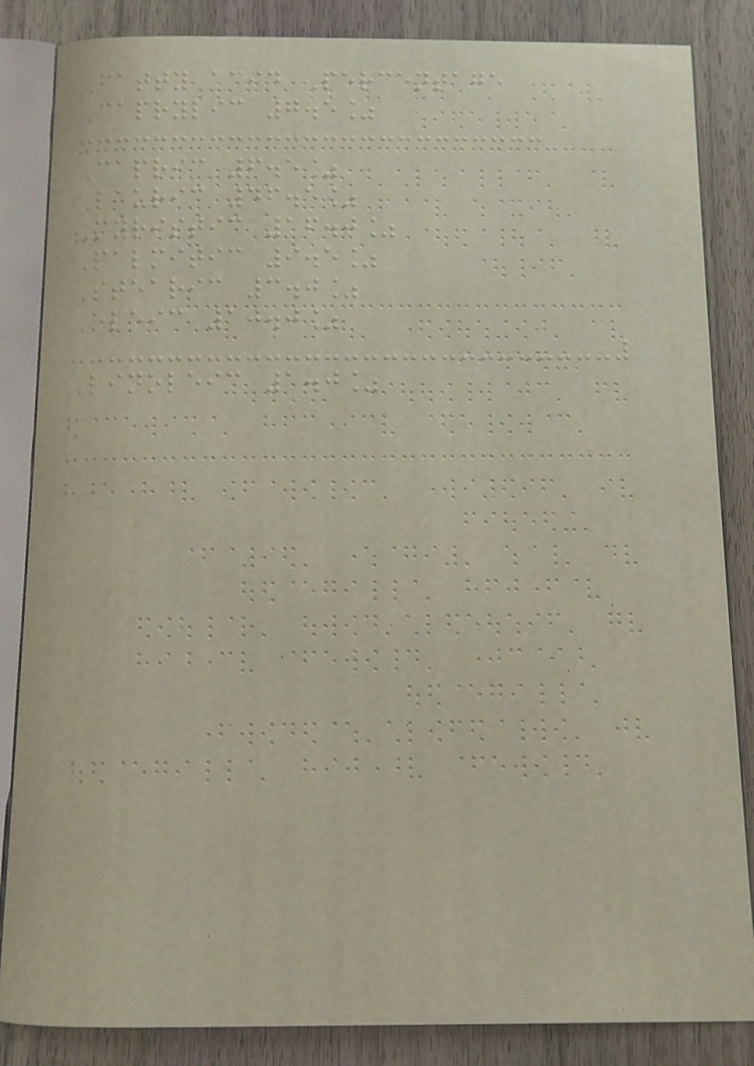Fatty acid Percentage
Caprylic 7.5%
Capric 6.5%
Lauric 46.5%
Myristic 16.0%
Palmitic 9.5%
Stearic 3.0%
Oleic 10.0%
Linoleic 1.0%
